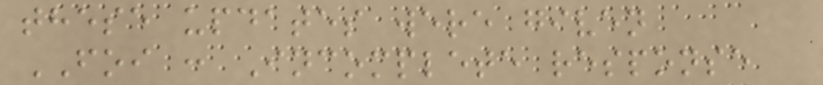these updates were given
FOI : Incomplete response
